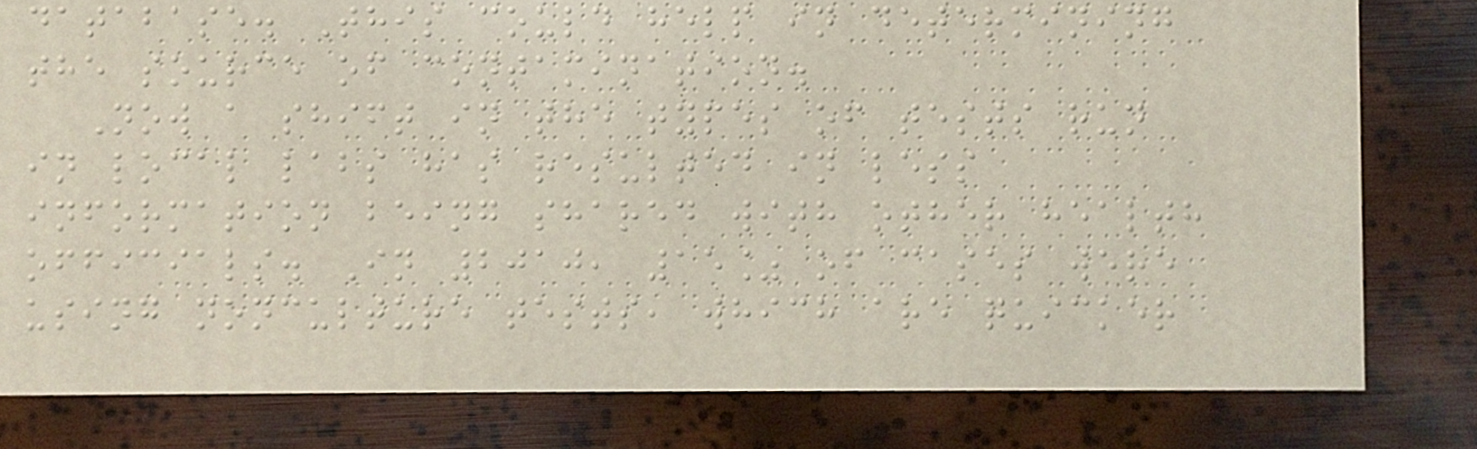database. This could help in determining
the source of contamination.
Now a shift in the types of tests run
in local labs has resulted in less
information being shared with other health
officials. In 2010, 15% of cases were
using nonculture tests, which are quicker
